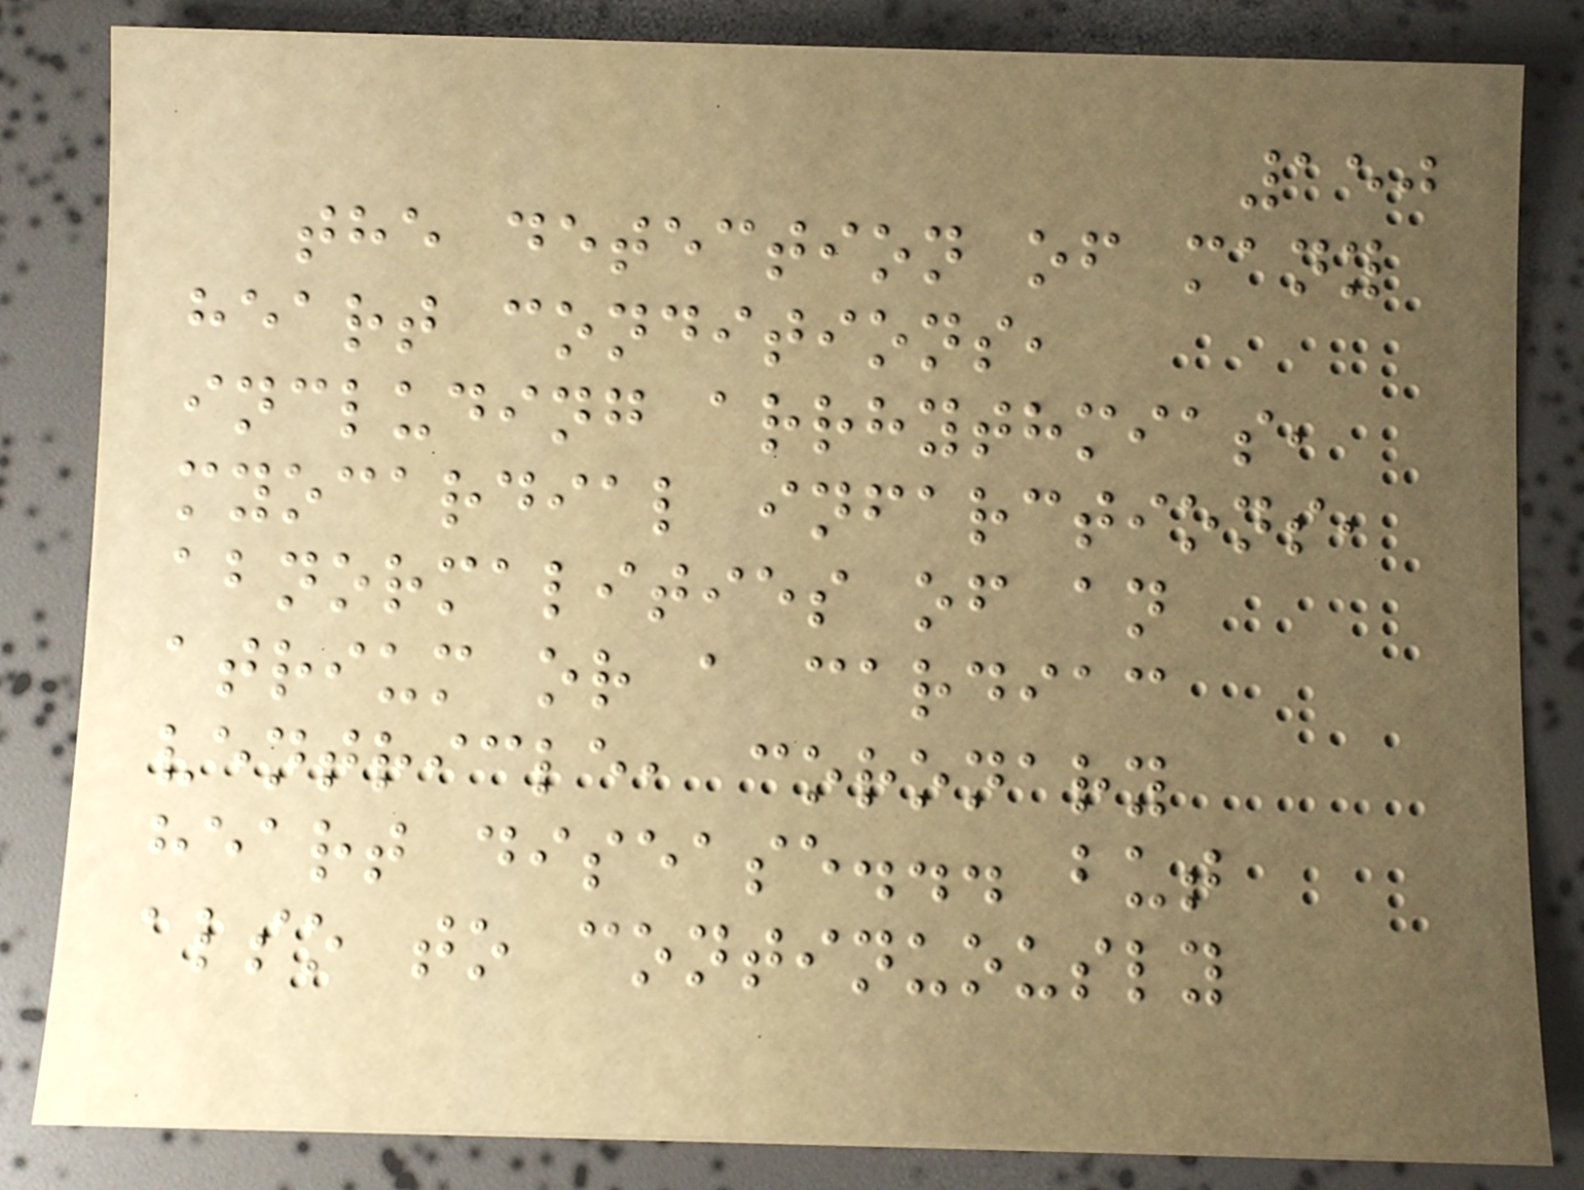150
the detection of many
heart conditions,
including arrhythmias,
myocardial infarctions,
abnormalities of an
atrium or a cardiac
ventricle, coronary
heart disease... but
also to continuously
